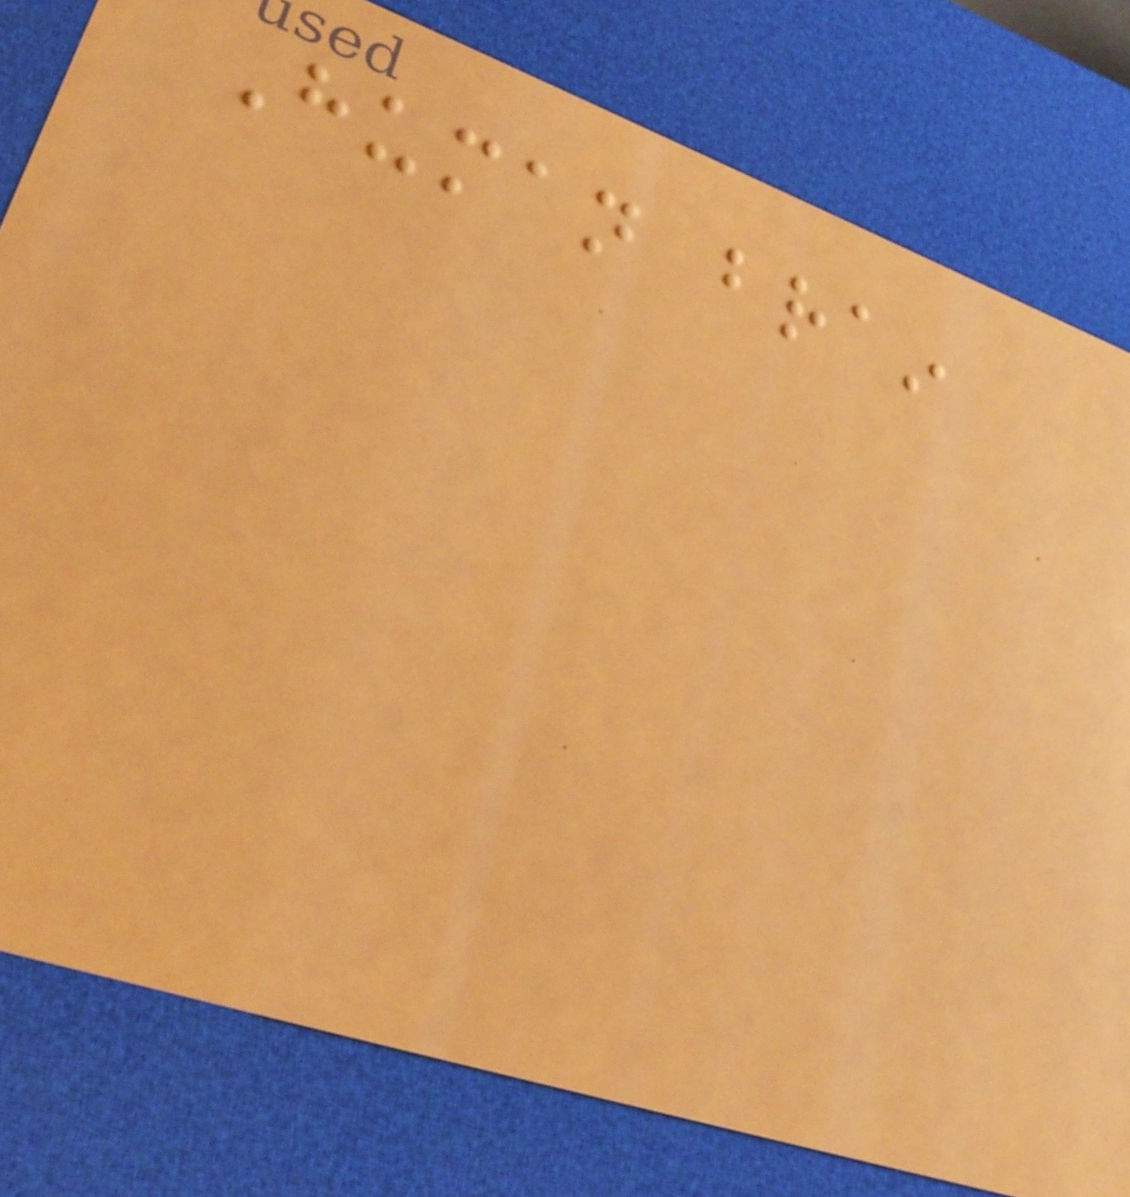Human brain
